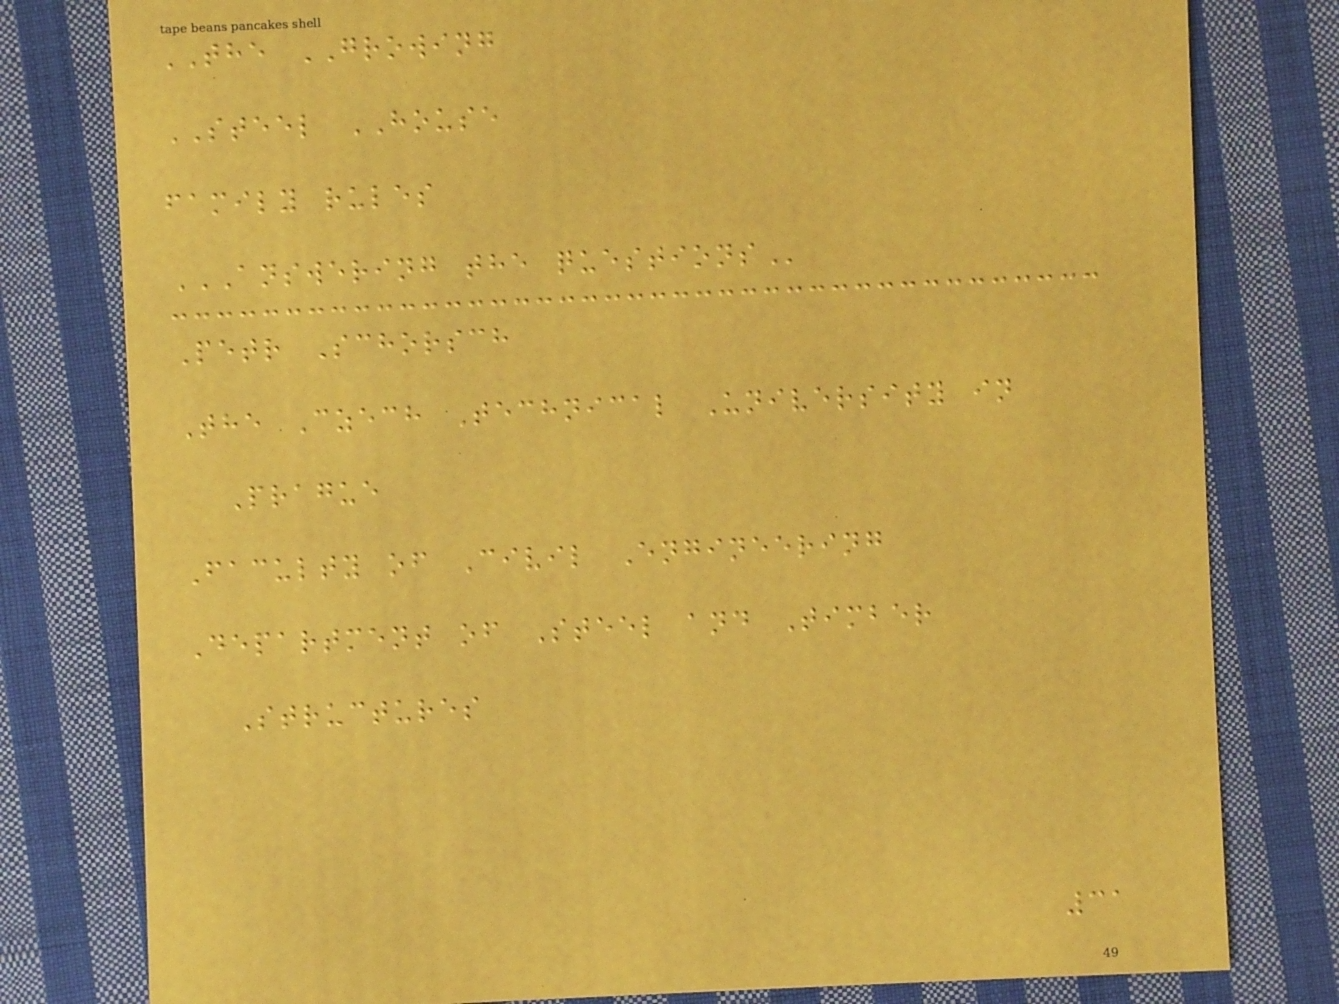THE GROWING
STEEL HOUSE
family rules
ANSWERING THE QUESTIONS
Petr Schorsch
The Czech Technical University in
Prague
Faculty of Civil Engineering
Department of Steel and Timber
Structures
31
